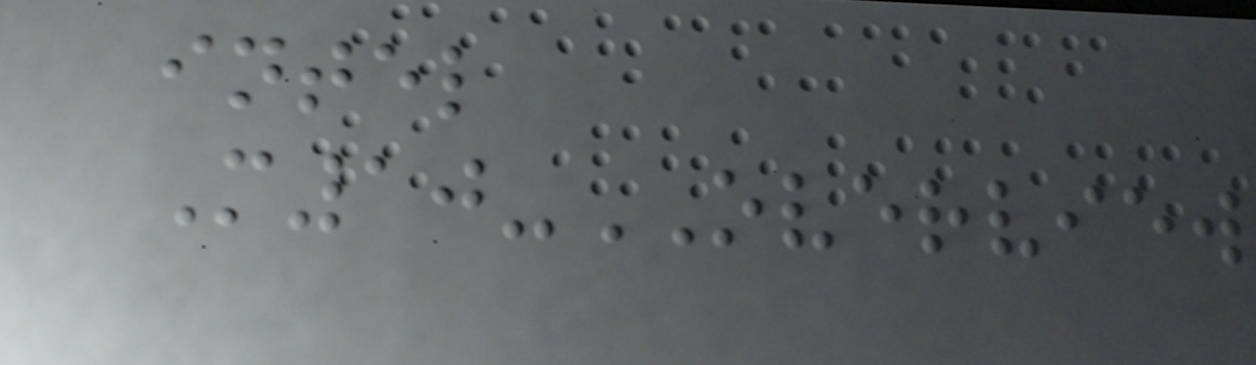intel
M10-OVERVIEW
